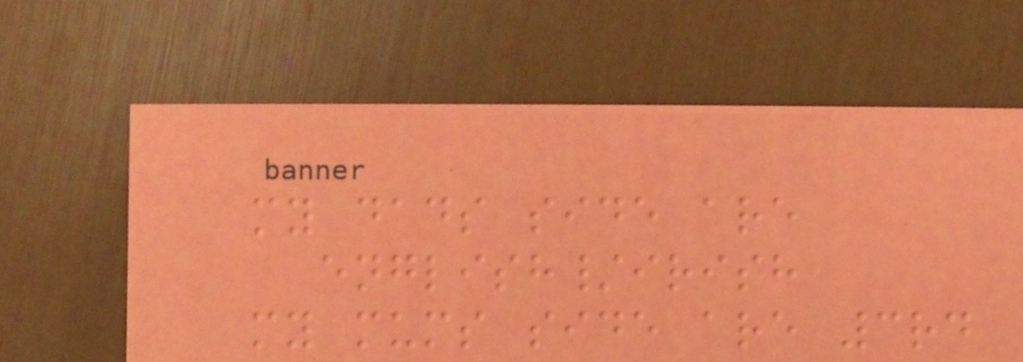my dads side are
english/irish
my mums side are 3rd
